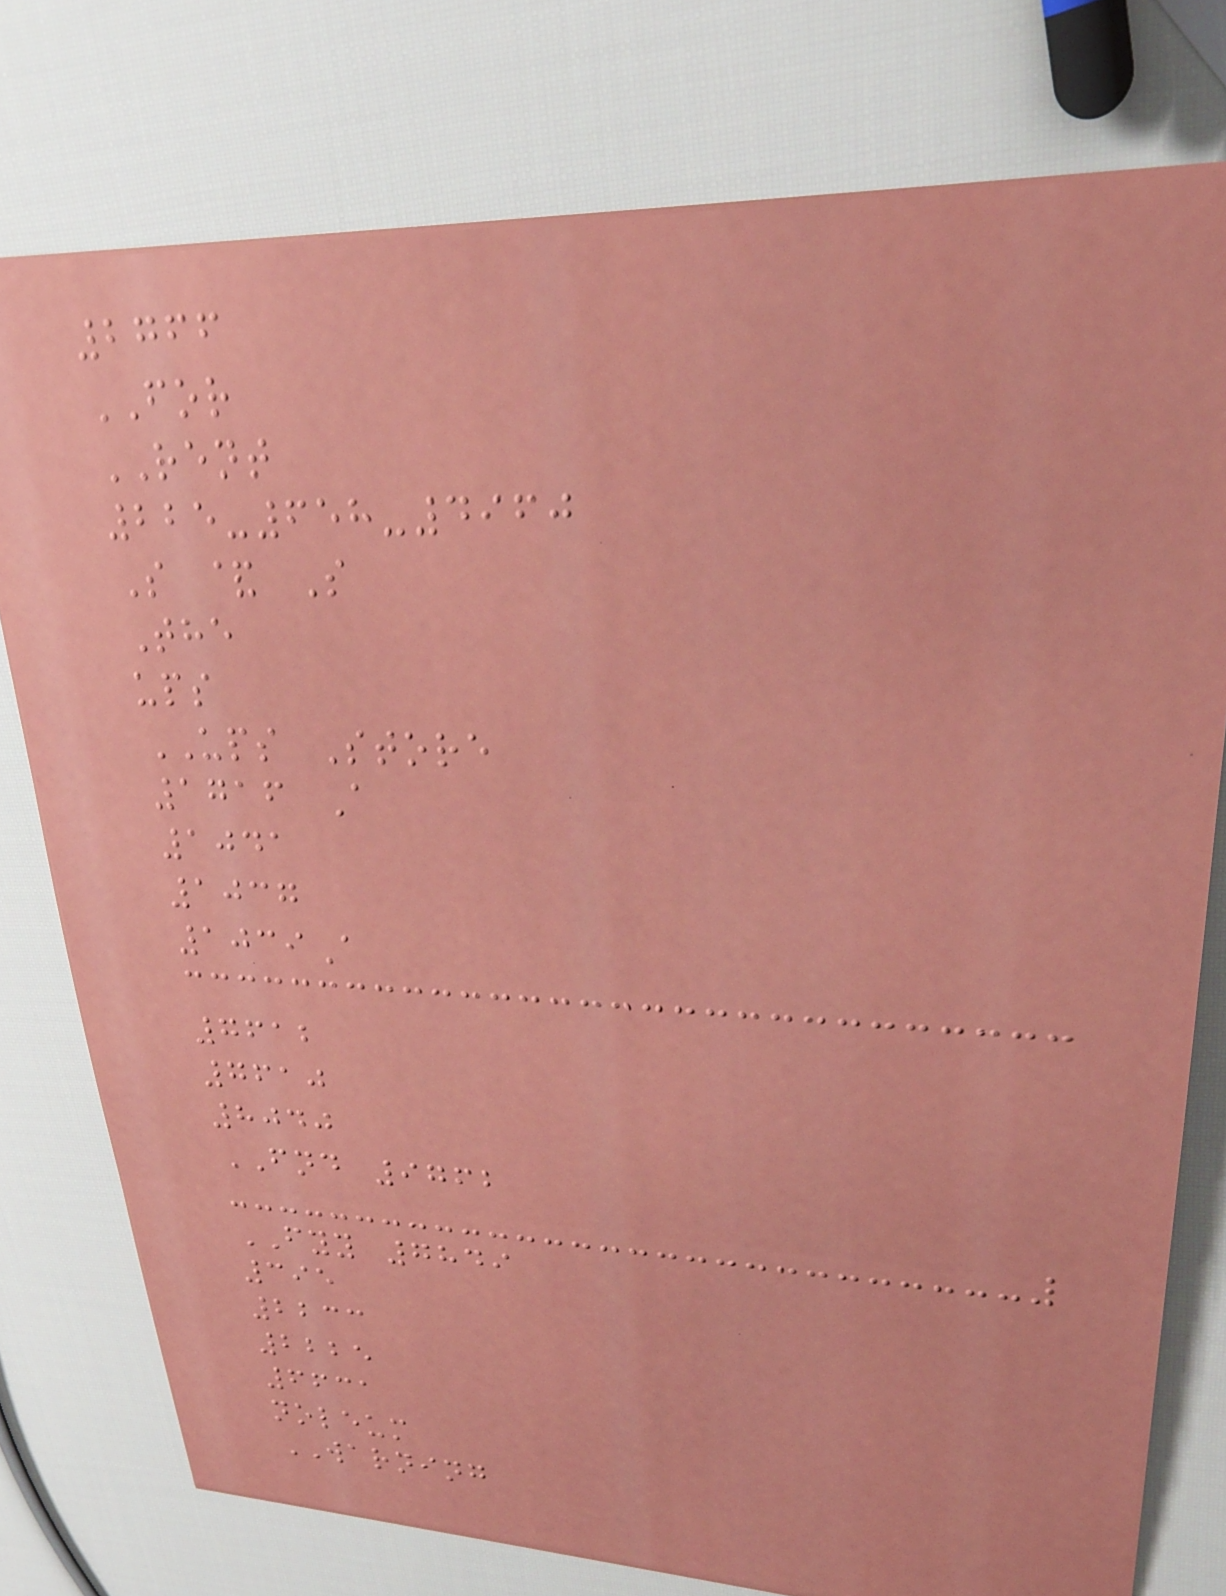2766
FOR
RENT
225-658-4960
S & S
The
ups
UPS Store
1716 A
1041
1037
1039A
7612
7610
8040
FND 9762
FYY 7849
395
2233
2225
6631
noleum
WARNING
